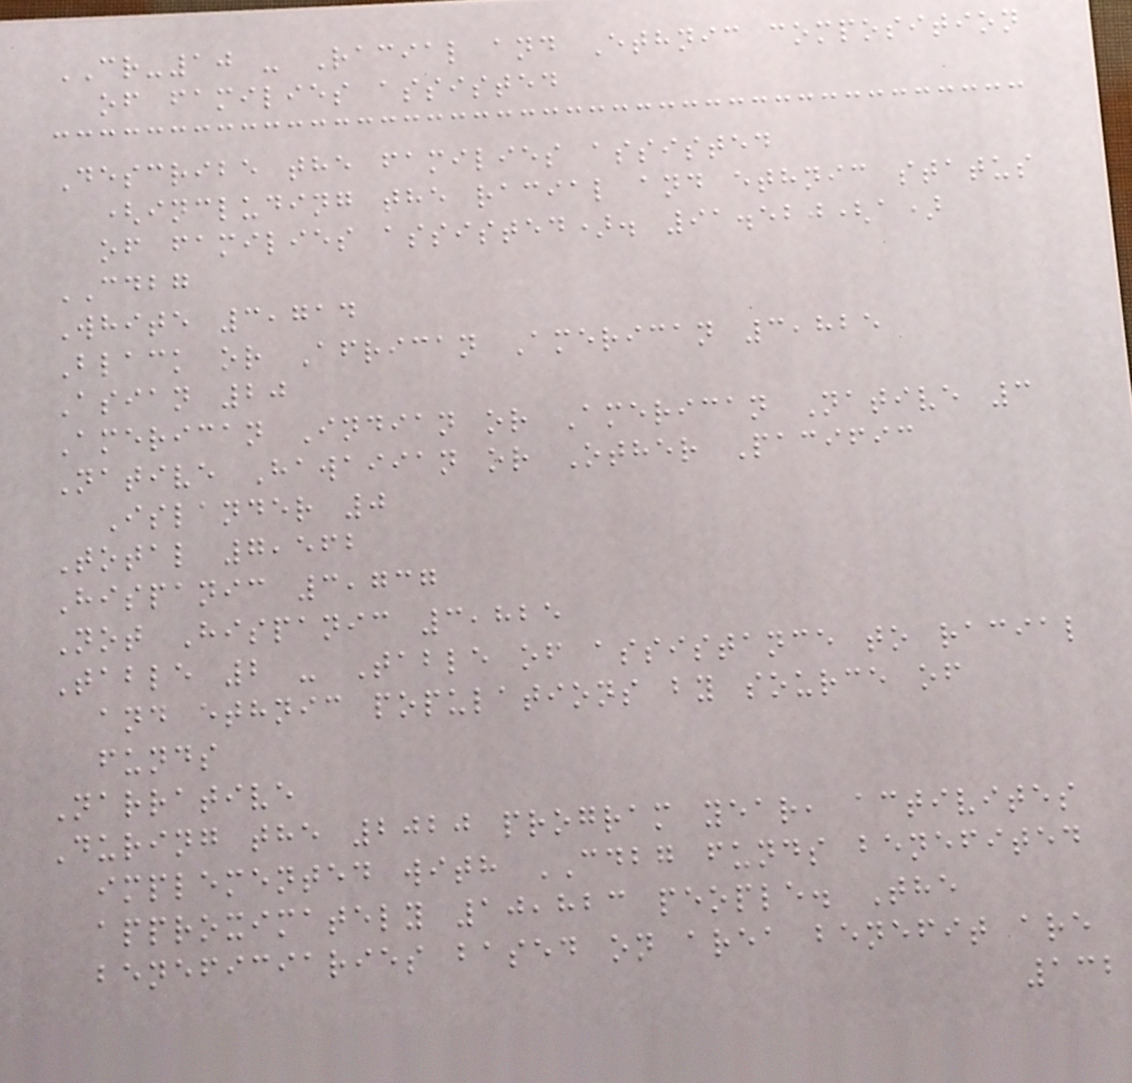CR-10 - Racial and Ethnic composition
of families assisted
Describe the families assisted
(including the racial and ethnic status
of families assisted). 91.520(a)
CDBG
White 3,714
Black or African American 3,825
Asian 20
American Indian or American Native 3
Native Hawaiian or Other Pacific
Islander 0
Total 7,562
Hispanic 3,737
Not Hispanic 3,825
Table 2 - Table of assistance to racial
and ethnic populations by source of
funds
Narrative
During the 2020 program year, activites
implemented with CDBG funds benefited
approximately 10,823 people. The
beneficiaries based on area benefit are
132
